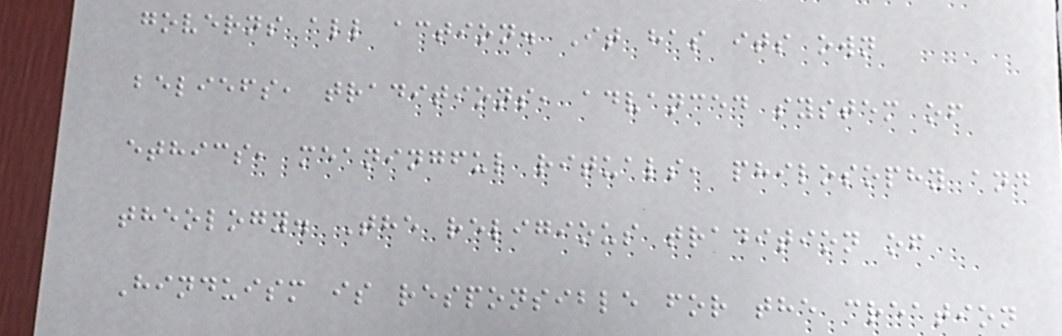governs all action. It has its own
beliefs, traditions, advanced system of
ethics, meaningful rituals, philosophy and
theology. The religious tradition of
Hinduism is responsible for the creation
